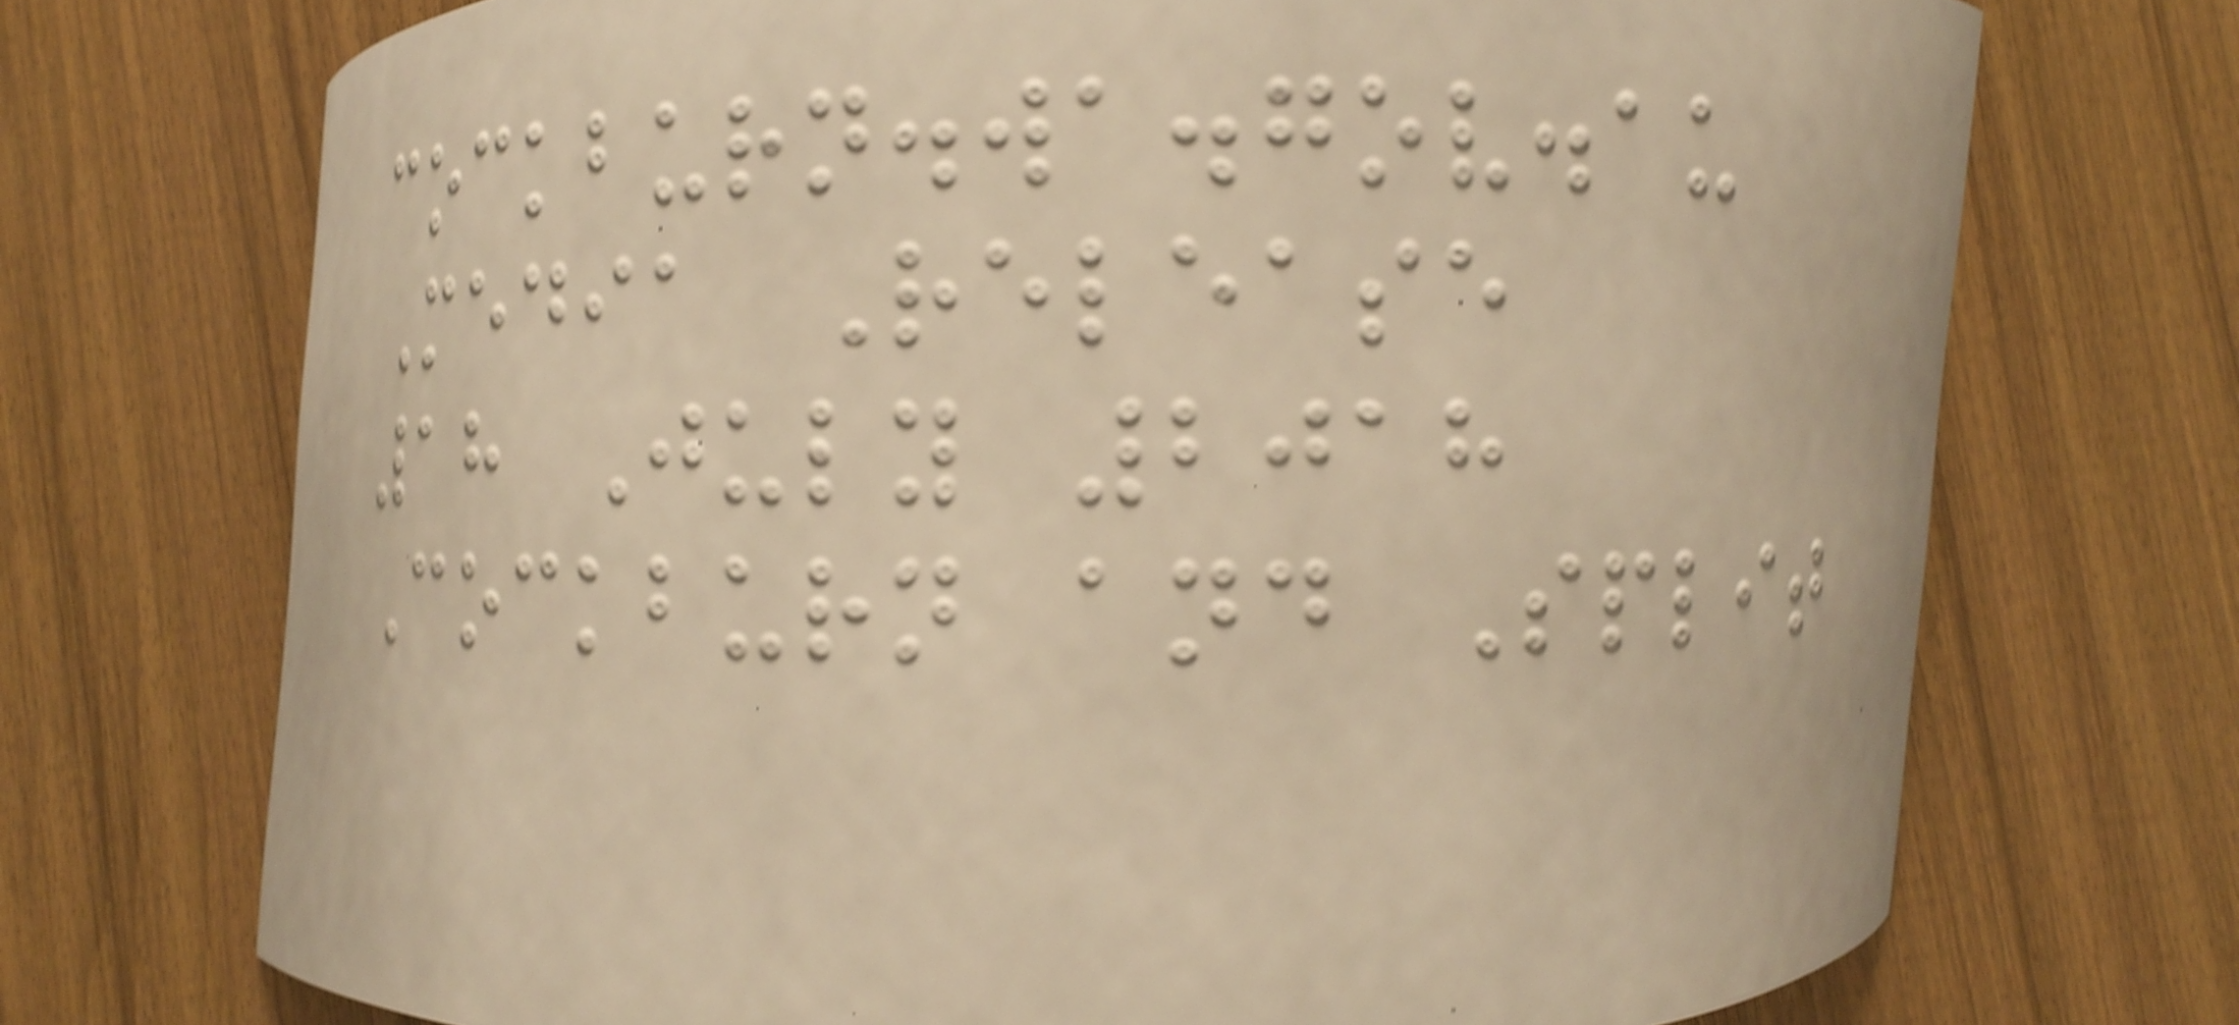cockburn.wa.gov.au
Media Release
18 July 2018
Cockburn and Split
